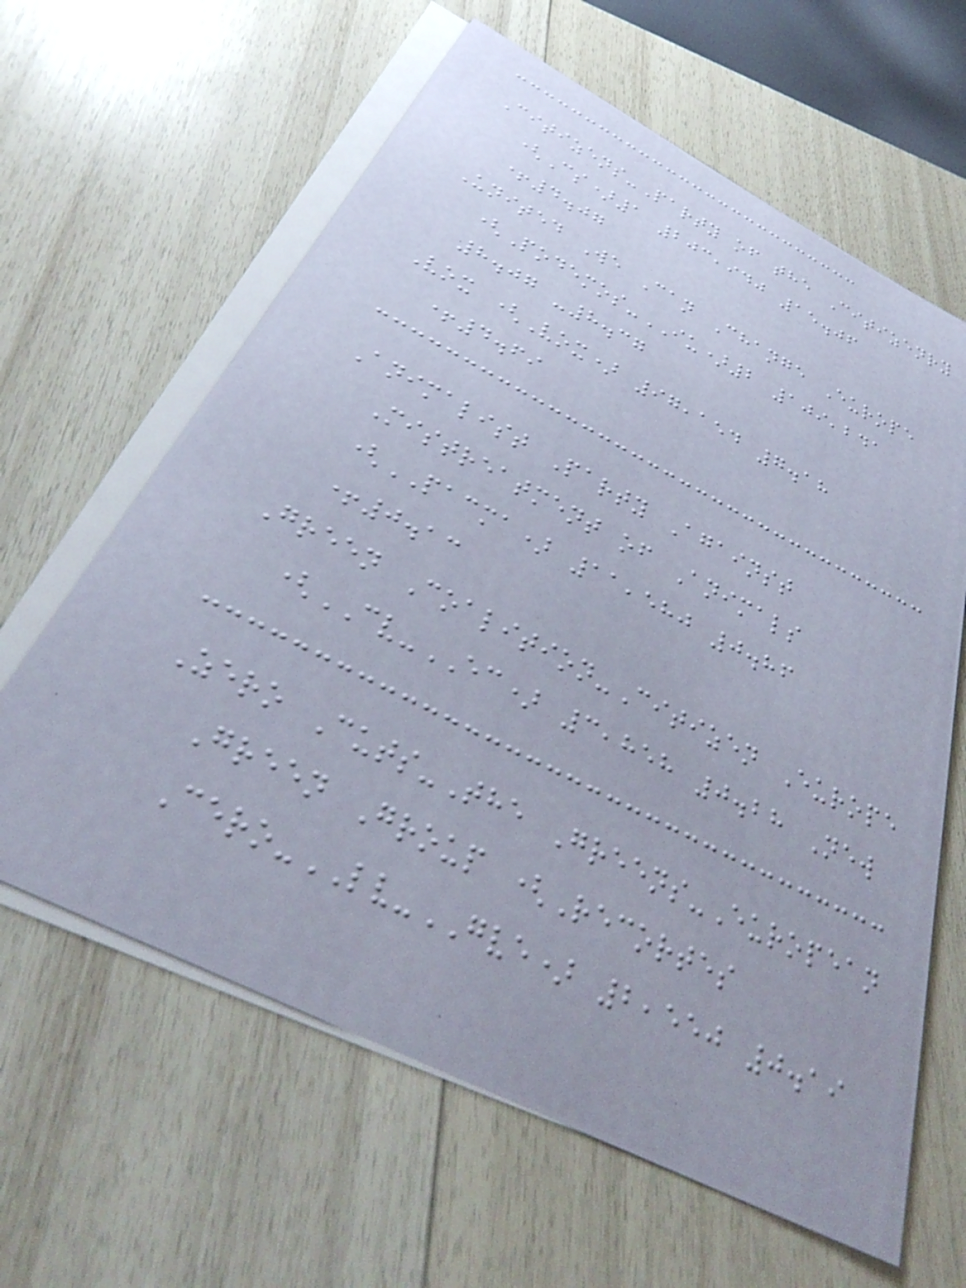Citizens-Party of the Citizenry
(Cs)1 203,940 15.06
+4.07
United We Can Change Europe
(Podemos-IU)2 109,241
8.07 -8.37
Vox (Vox) 97,154 7.18
+4.69
Animalist Party Against
Mistreatment of Animals
(PACMA) 11,580 0.86
+0.13
Green Coalition-Citizen Europe
(CV-EC) 3,858 0.28 New
Zero Cuts-The Greens-European
Green Group (Recortes
Cero-LV-GVE) 2,550 0.19
